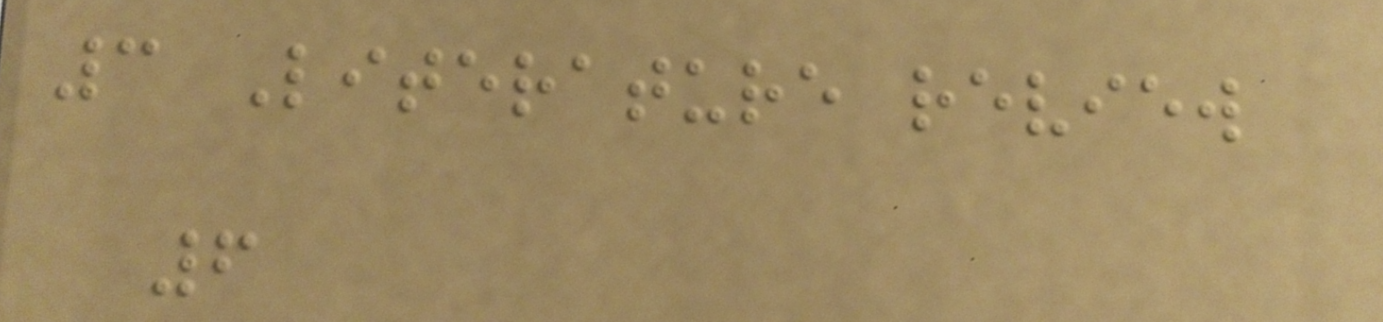3 Literature review
6
